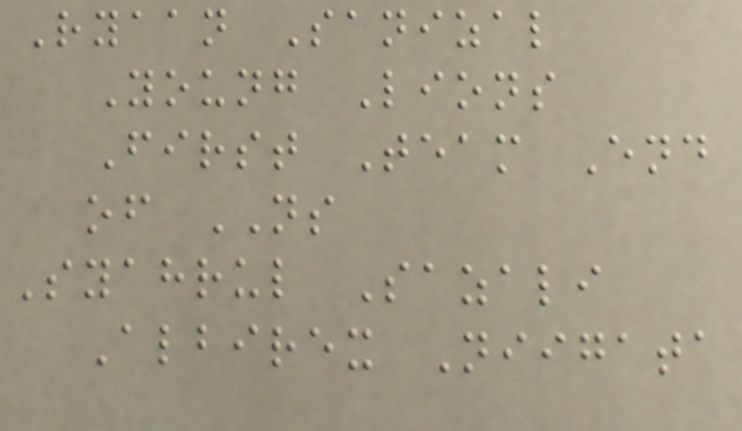Ryaan Sanizal
Young Lions
First Team End
of NS
Syahrul Sazali
Albirex Niigata
